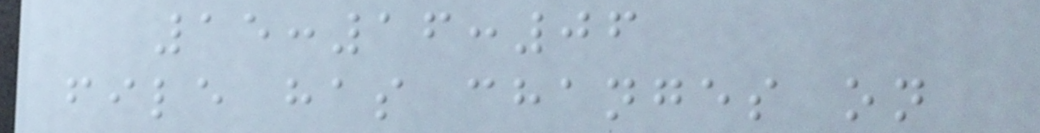15:16:06
file has changes on
